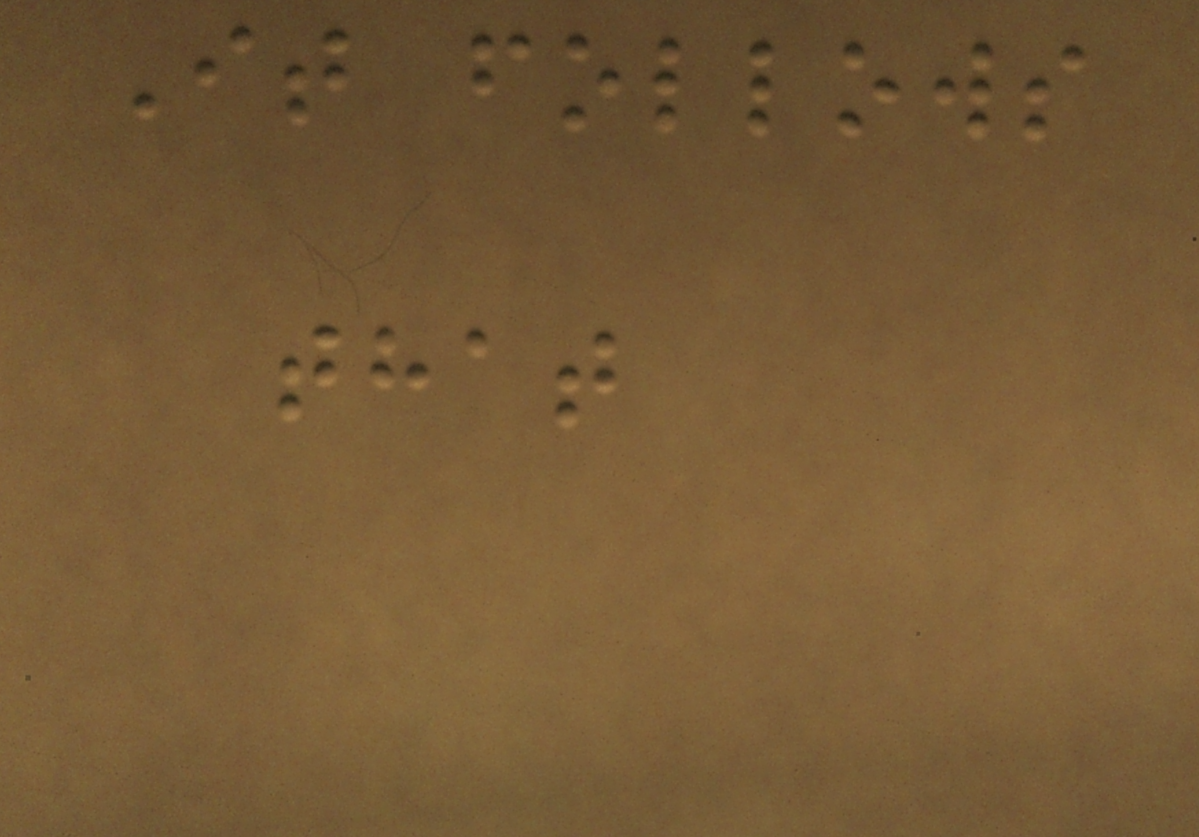It follows
that
